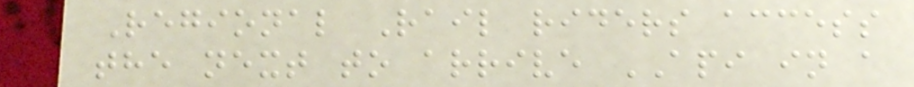Regional Rail riders access
the next to arrive API in a
